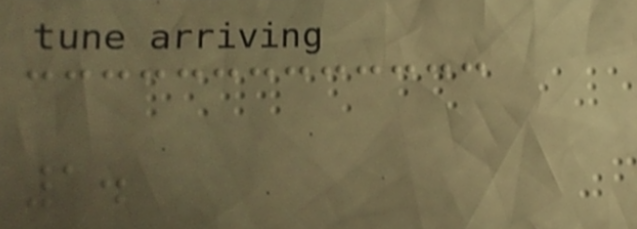1.
